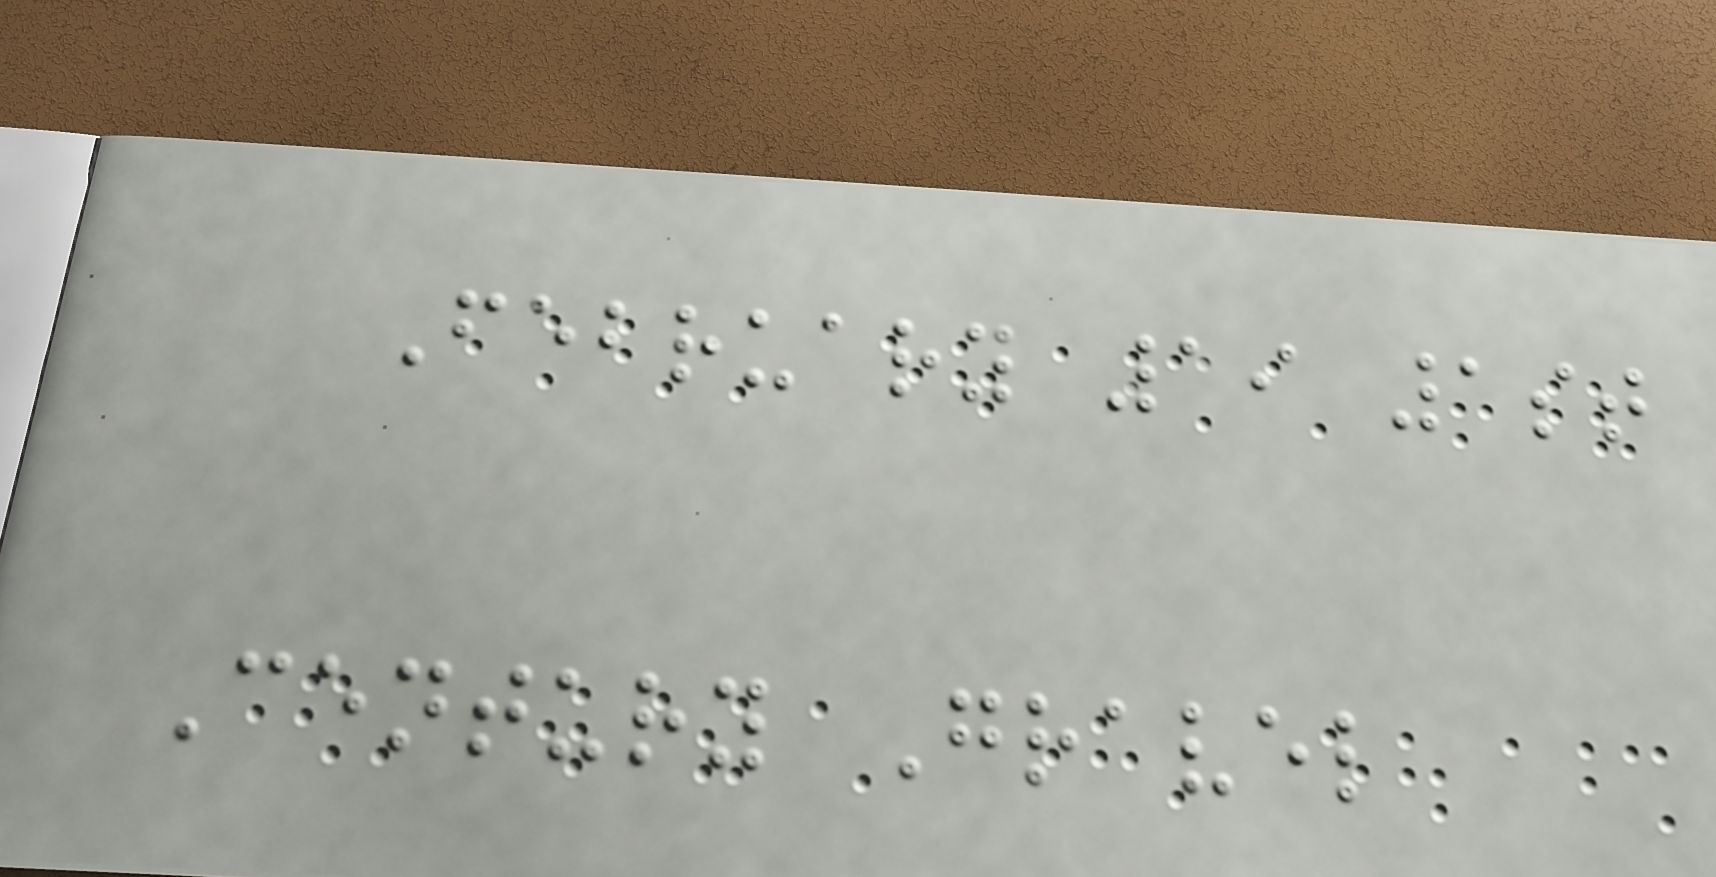February 19 1st
Century Gravel
